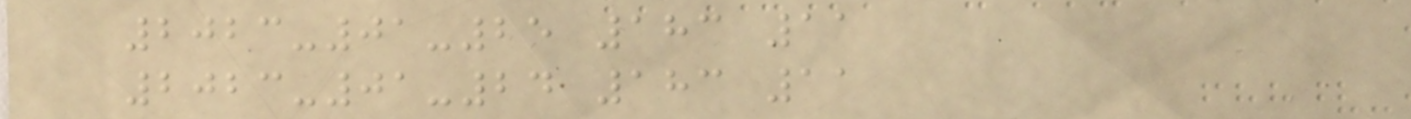2023-01-25 183 11
2023-01-24 183 11
